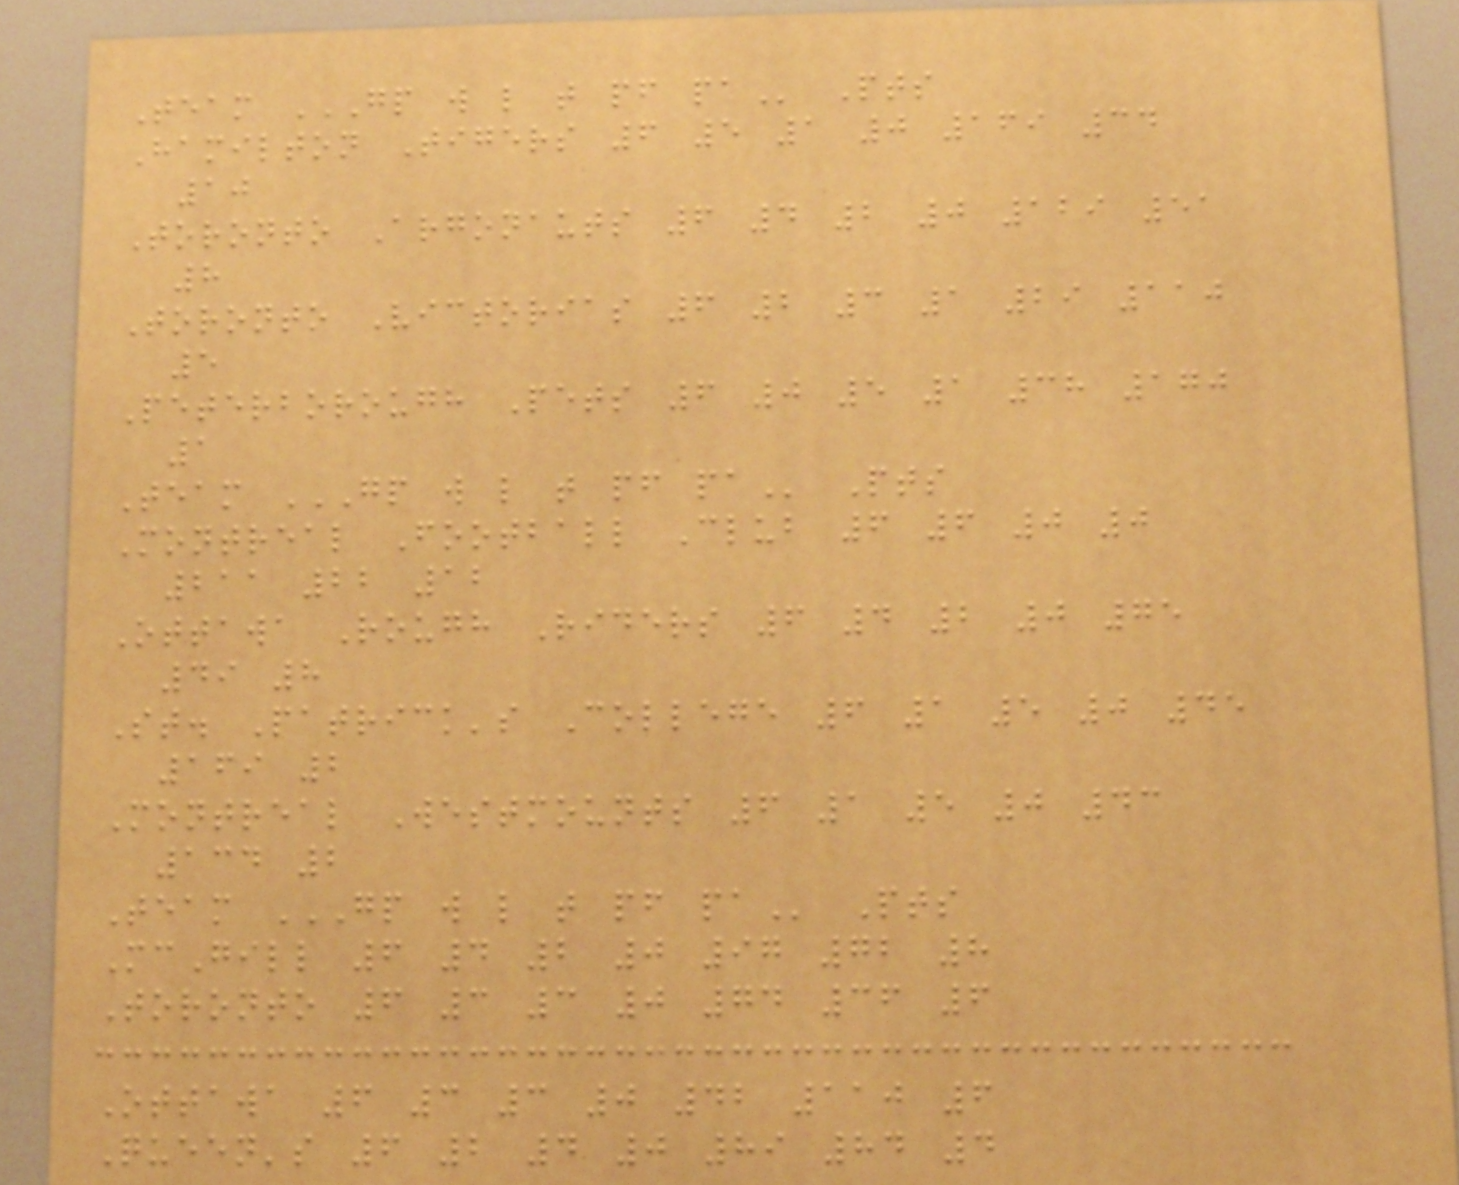Team GP W L T PF PA Pts
Hamilton Tigers 6 5 1 0 169 34
10
Toronto Argonauts 6 4 2 0 129 51
8
Toronto Victorias 6 2 3 1 29 110
5
Peterborough Pets 6 0 5 1 38 170
1
Team GP W L T PF PA Pts
Montreal Football Club 6 6 0 0
211 22 12
Ottawa Rough Riders 6 4 2 0 75
49 8
St. Patrick's College 6 1 5 0 45
169 2
Montreal Westmounts 6 1 5 0 43
134 2
Team GP W L T PF PA Pts
McGill 6 4 2 0 97 72 8
Toronto 6 3 3 0 74 36 6
Ottawa 6 3 3 0 42 110 6
Queen's 6 2 4 0 89 84 4
